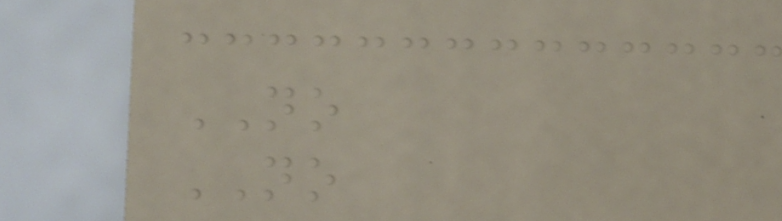NO
NO
